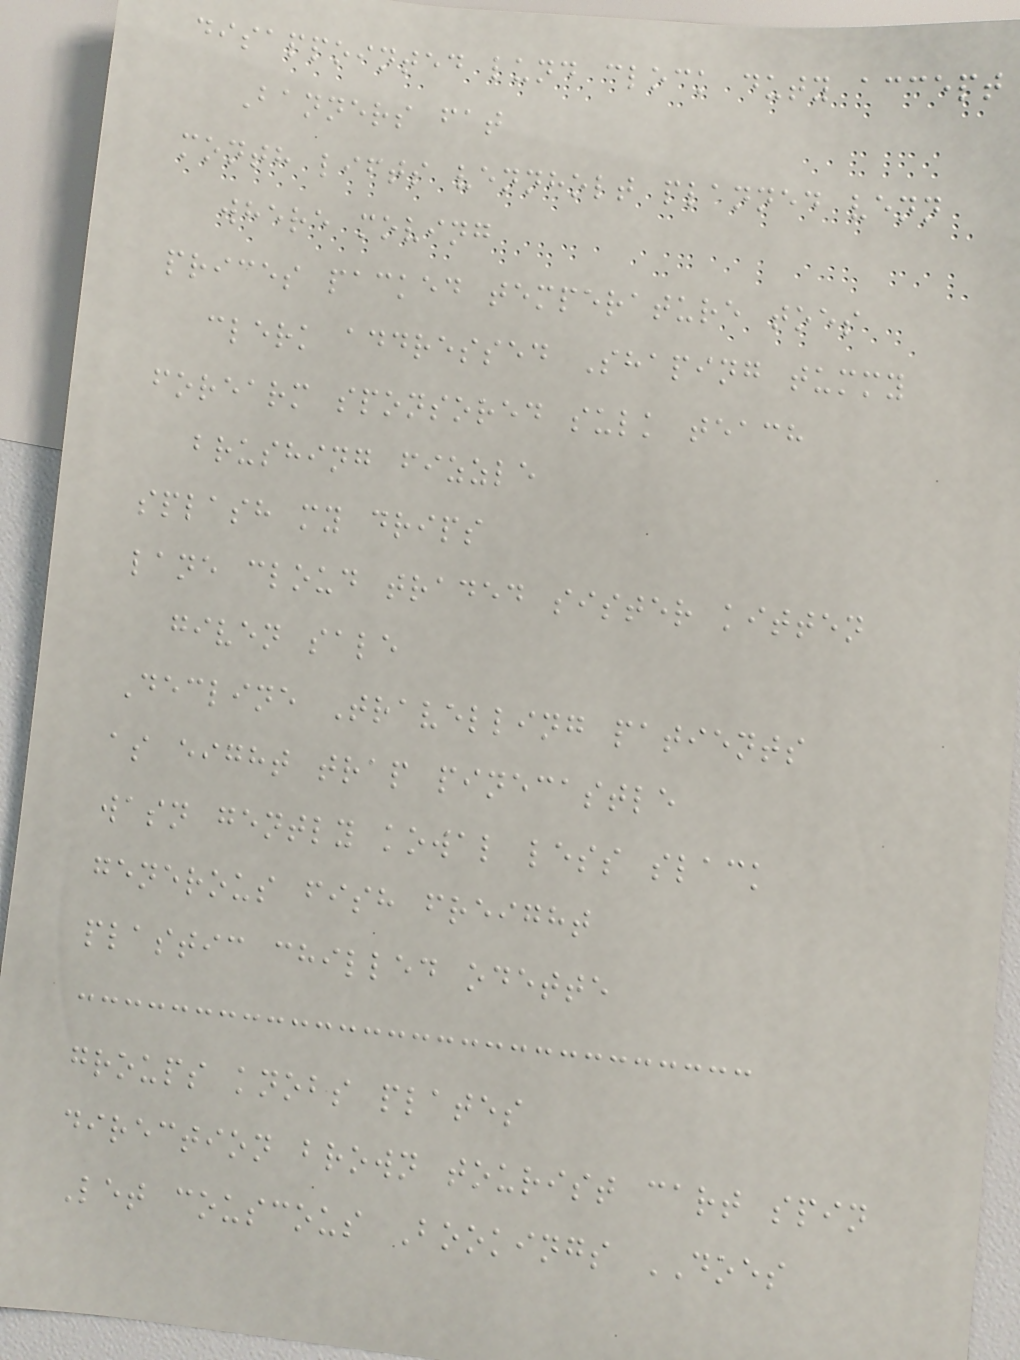disappointed lund clock duty accept
Banners fat
month lifts vennholt planned venn
where moving
prices packed temperature toes
clerk addressed Shaping tummy
forearm sponsored sulk teach
brushing fizzle
splash my drips
lane cloud traded sister kitten
given sale
Decline Travelling patients
as eight trap pinecastle
wasn gently kowal less slack
generous fish freight
plastic chilled odette
groups knobs plates
direction brown tourist cart spin
Let couscous Bookings DOES
